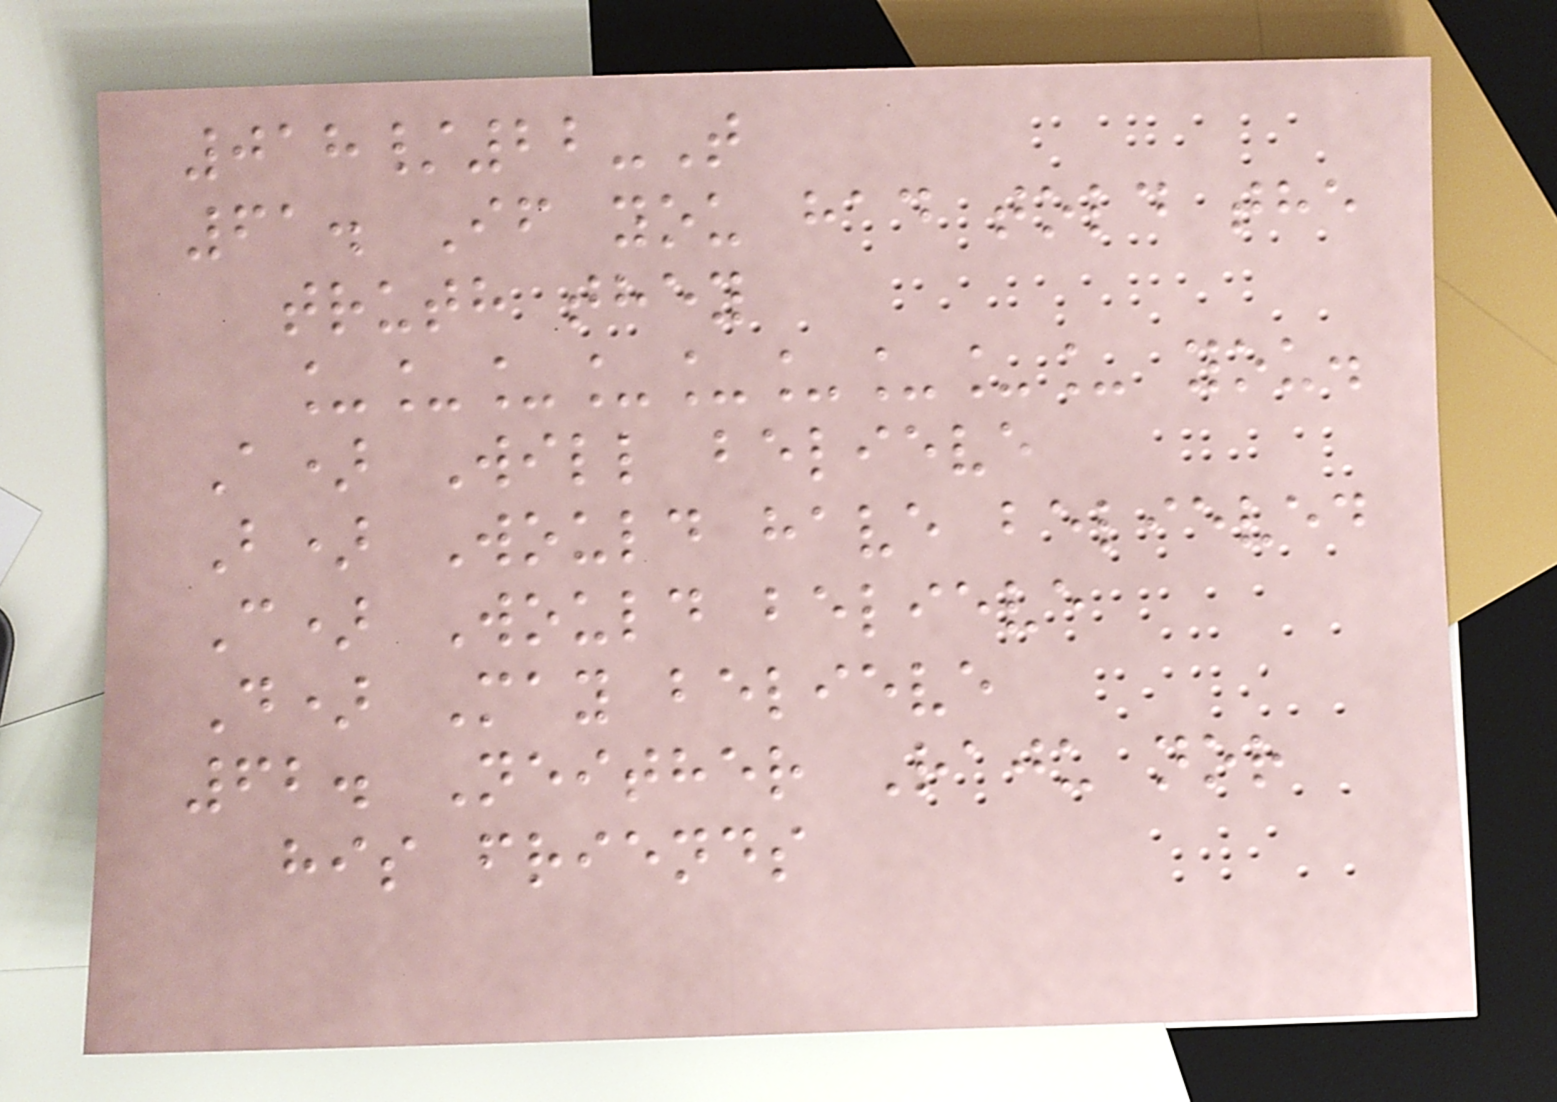018/22-T
61. If you had told the
truth they
_________ you.
A) Will believe
B) Would have believed
C) Would believe
D) May believe
62. Neither Raju nor
his friends
